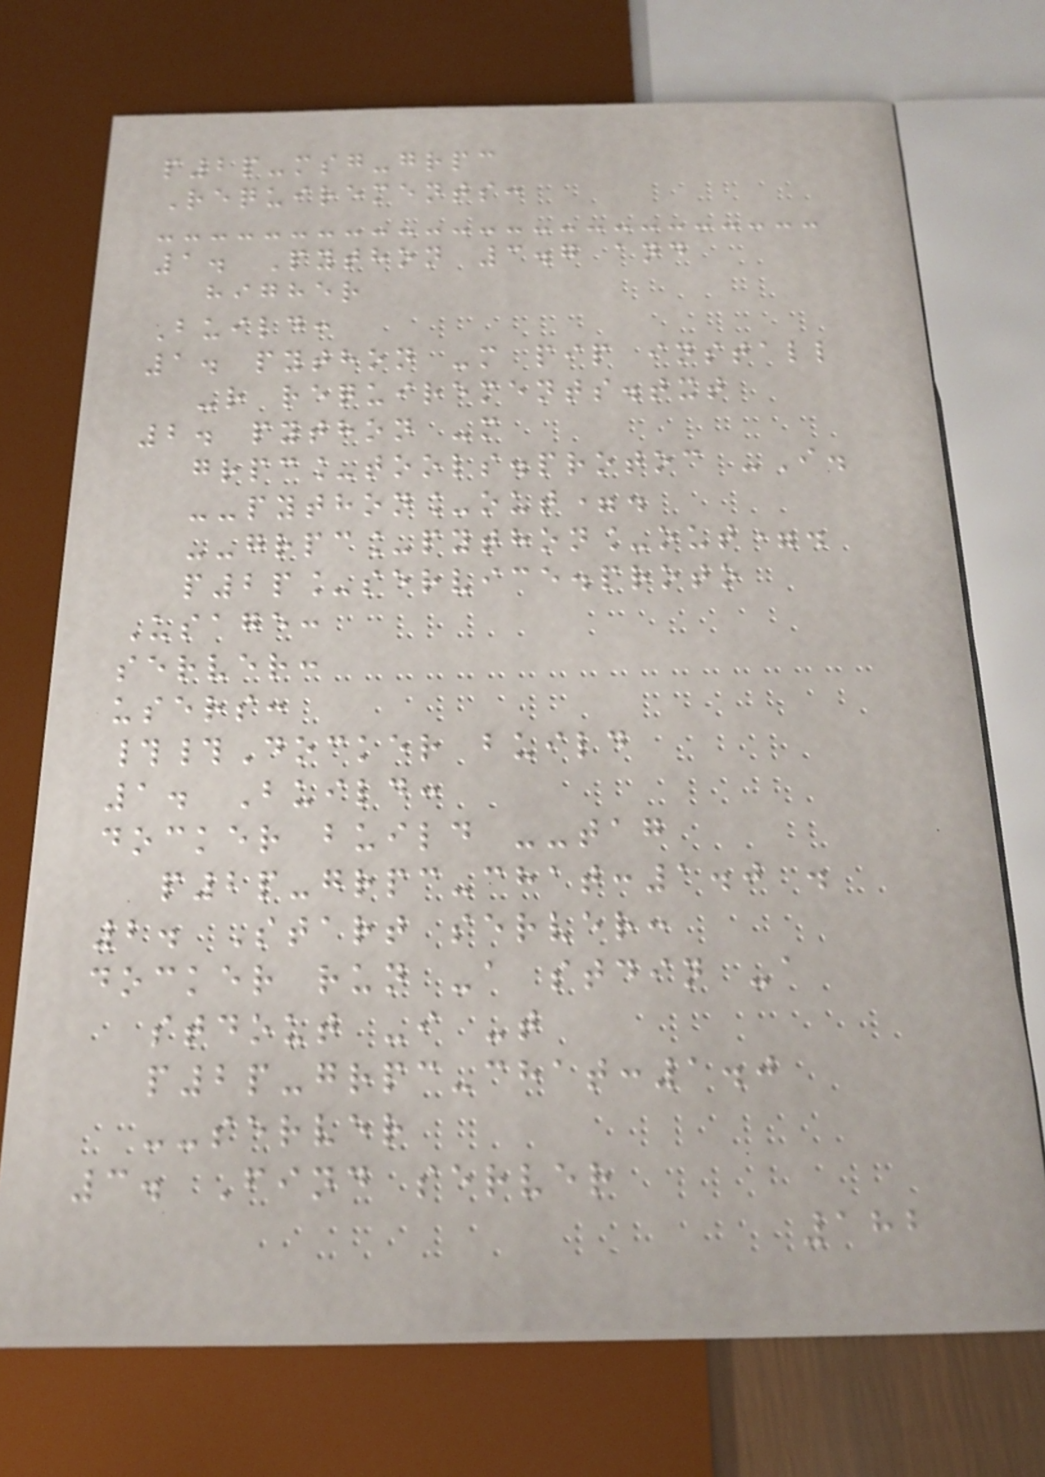p2p-msg-grpc
Requirements:
1. Python 3.7 and
higher
Build:
1. python -m pip install
-r requirements.txt
2. python -m
grpc_tools.protoc -I.
--python_out=.
--grpc_python_out=.
p2p_service.proto
Usage:
server:
users:
##Docker build
1. Build:
docker build --tag
p2p-grpc-chat:1.0 .
2. Start server:
docker run -a stdin -a
stdout -i -t
p2p-grpc-chat:1.0
--server
3. Find server
182
